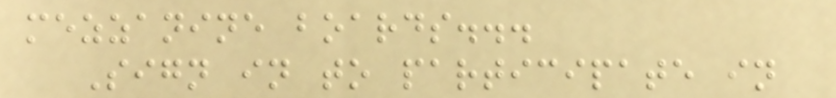mezzanine boards...
Sign in to participate in
